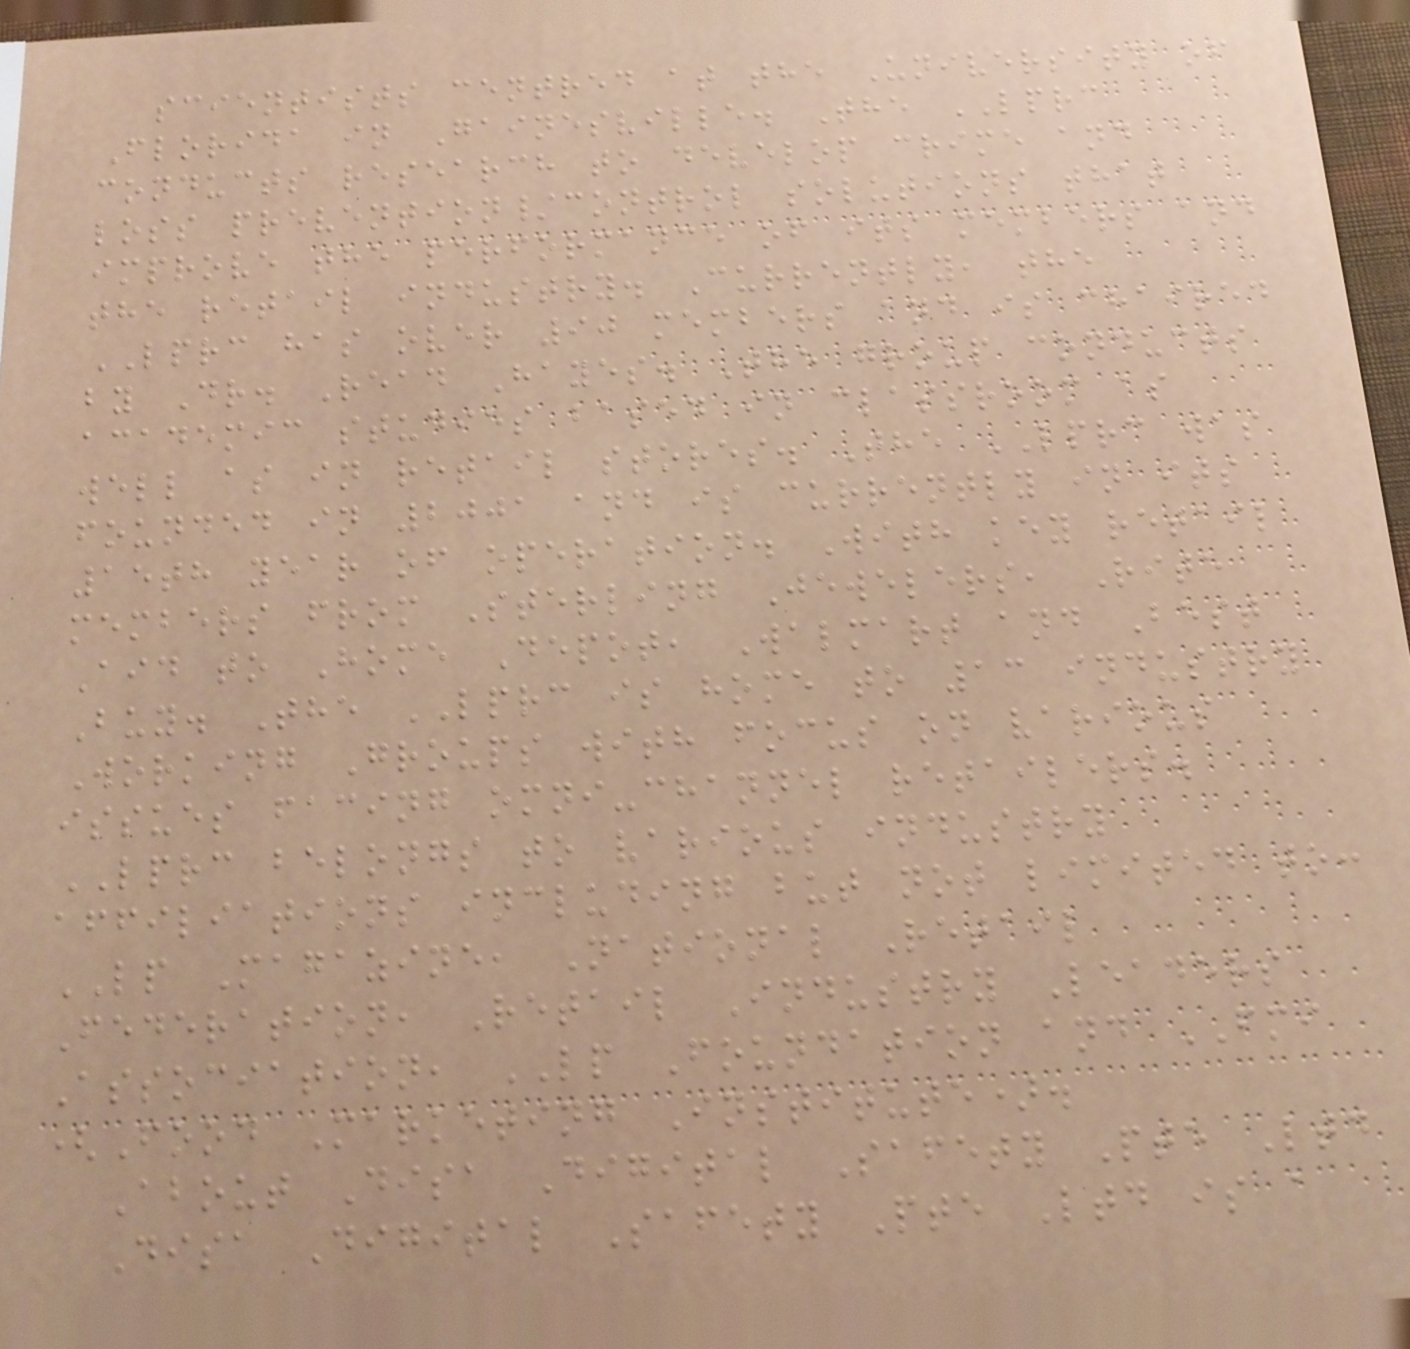scientists centred at the University of
Florida in Gainesville. The LPRC
conducts research to develop crime and
loss prevention/control solutions that
improve the performance of its members and
the retail industry. Currently, the
LPRC has over 90 members and is chaired
by Dr. Read Hayes. The group conducts
academic studies based in classroom as
well as in retail stores. The LPRC was
founded in 2001 and is currently in its
15th year of operation. With key retail
members from Sterling Jewelers, Rite
Aid to Home Depot, Walmart and Best
Buy. The LPRC is home to 13 industry
Working Groups with focus on various
issues facing omni-channel retailers.
LPRC belongs to various industry
affiliations including but not limited to:
LP Magazine, National Retail
Federation, Retail Industry Leaders
Association, LP Foundation and FMI
(Food Marketing Institute).
About Disa Digital Safety Pte Ltd
Disa Digital Safety Pte Ltd is a
